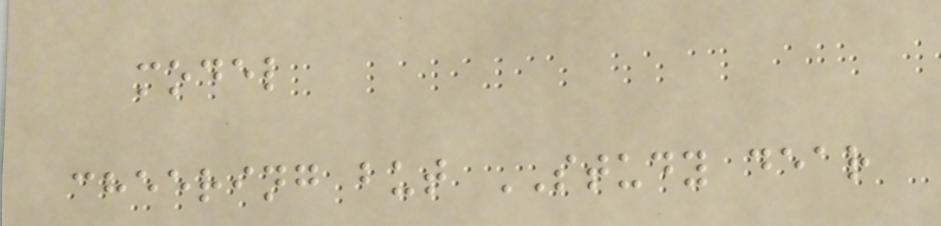model
cheering but STUDY dear
